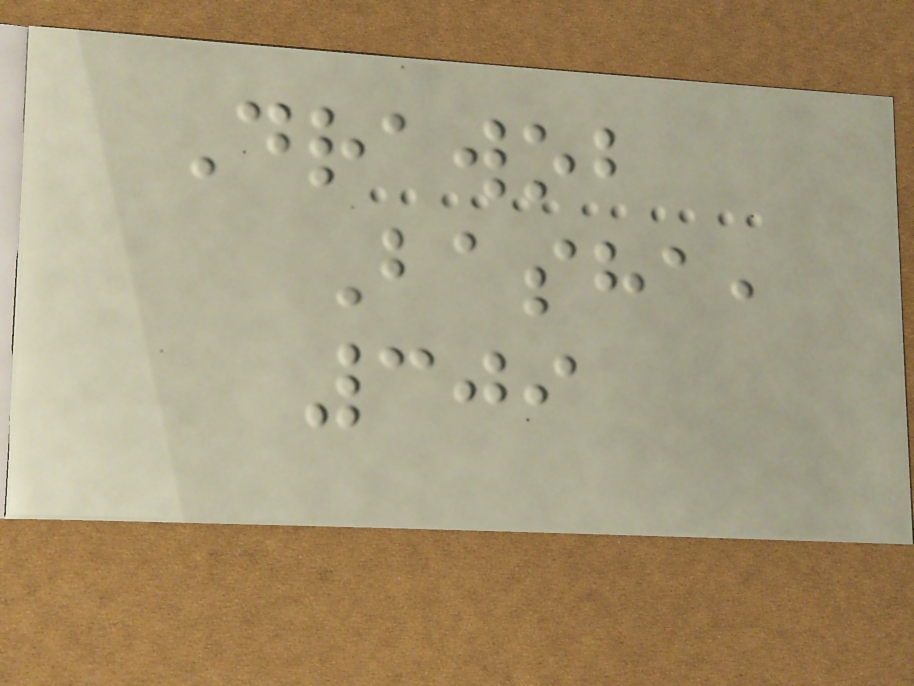Drawob
Basha,
309
